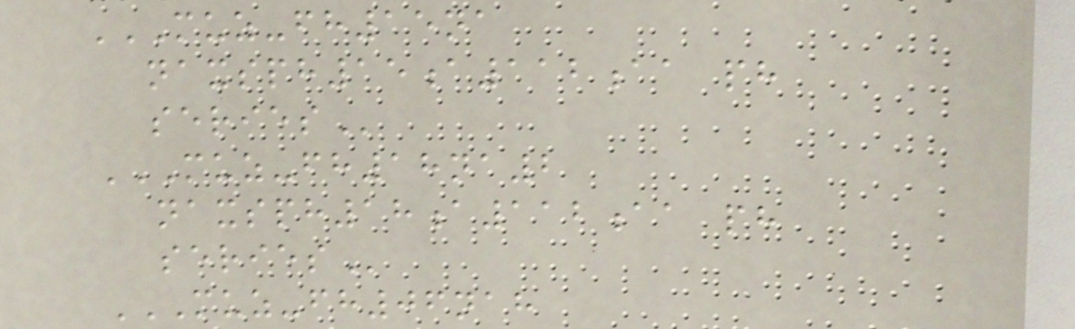MUZ-FH15NA
NAXSPH15A112AA PH
SERIES
MUZ-FH18NA2
NAXSPH18A112AA PH
SERIES
MUZ-FH06NAH
